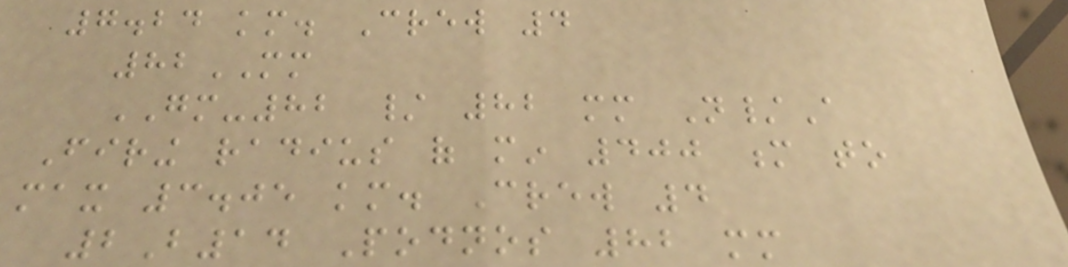7.24 km. Crew 4
82MM
GM-82 / 82 mm N/A
Firing radius of min 400 m to
max 3.05 km. Crew 4
2B14 Podnos 82 mm
